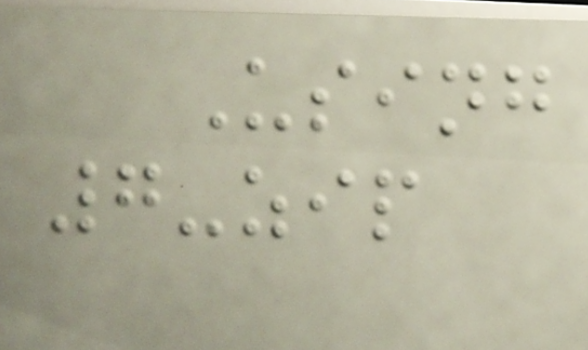Using
7-zip
